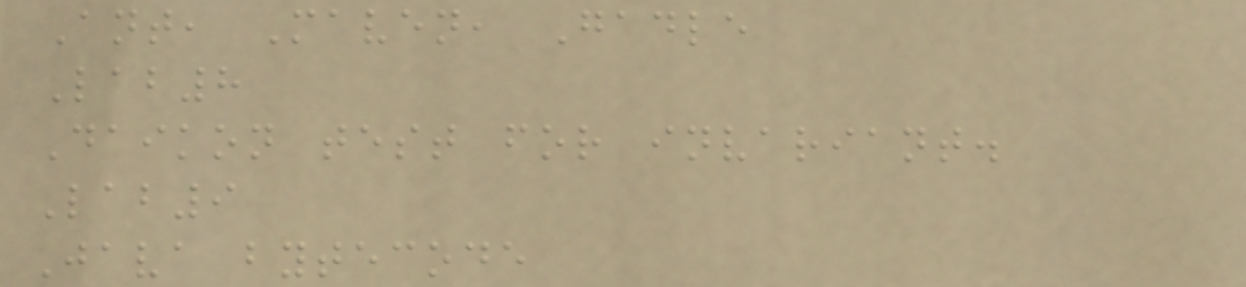Ant, Maven, Gadle
Lab8
Daikon test for invariant.
Lab9
Java bytecode
